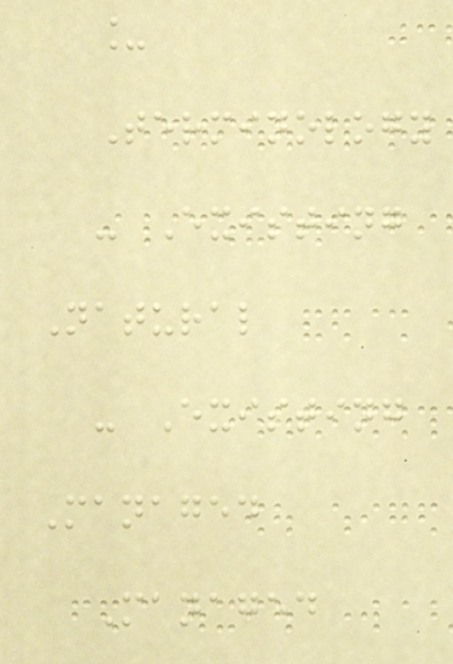_
Terminology
- Existing
Natural
- Existing
Managed
Managed
